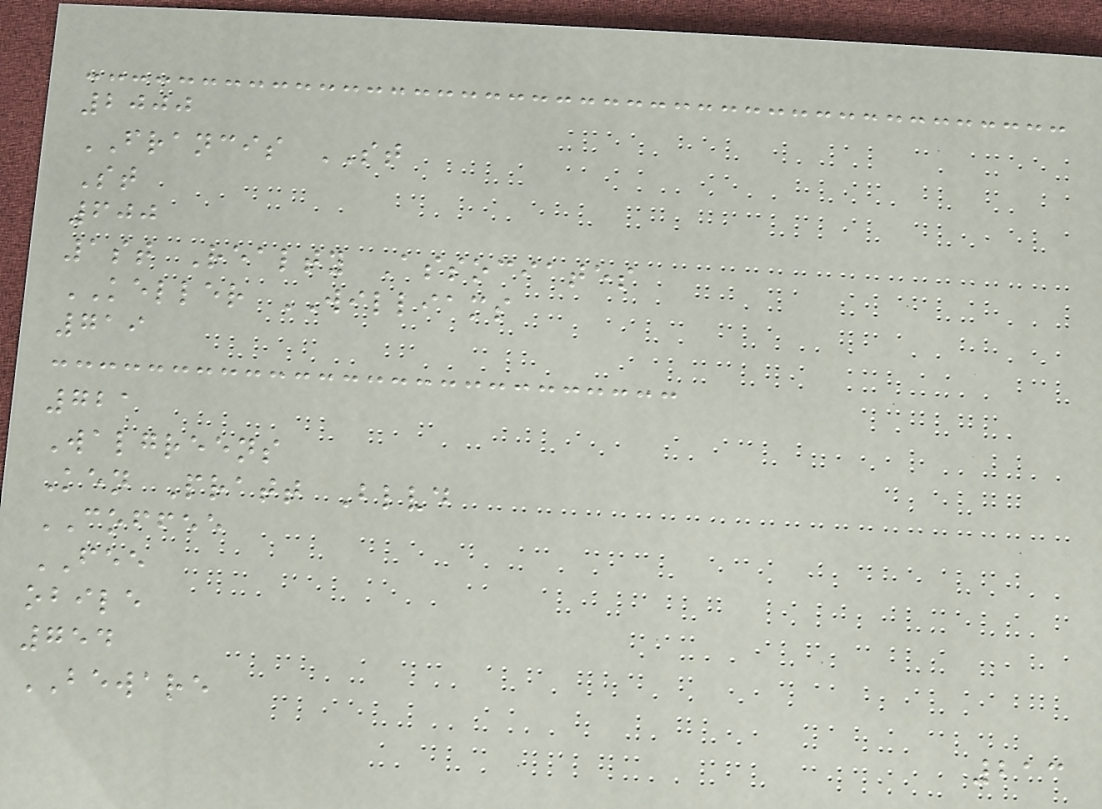2000
FRANCIS ST
St
600
1st Realty Associates
KELLER WILLIAMS
719
721
Walgreens
Ken Pratt Blvd
COFFEE
FEE
obile
754
BEWARE
213
